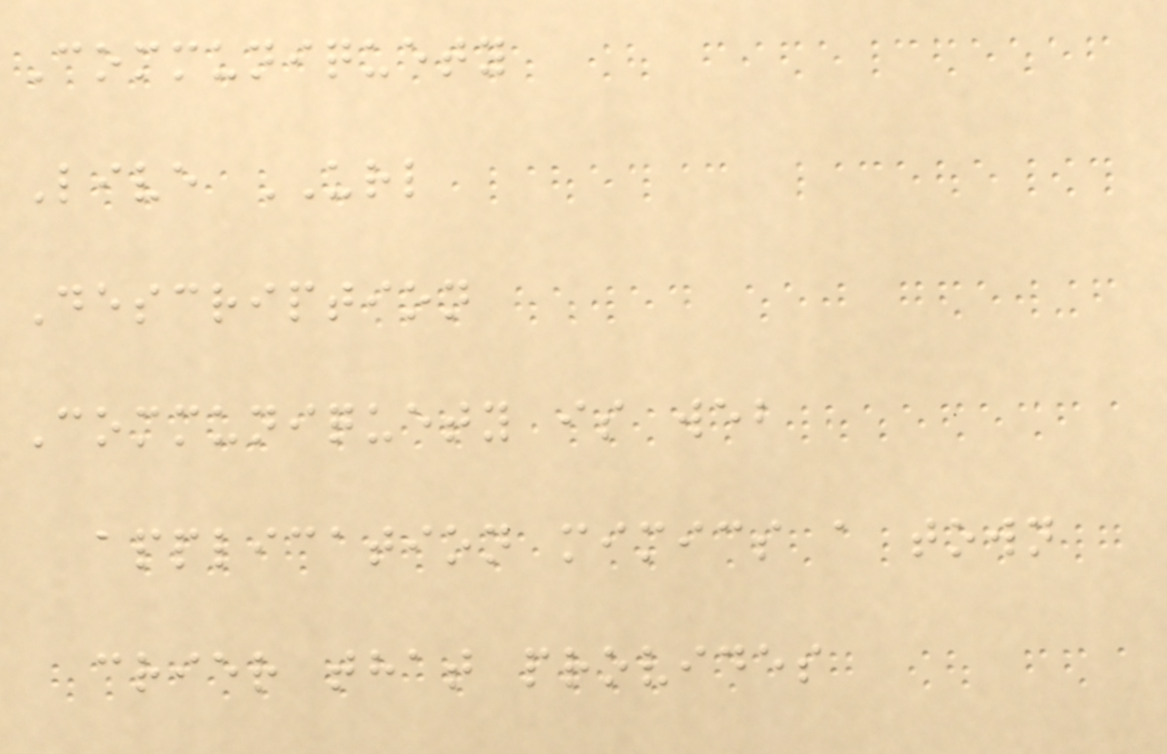Communiquety
Live URL
Description
Communiquety is web
application mimics a town
crier that provides
